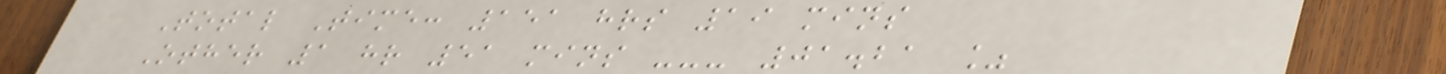Total Time: 151 hrs 19 mins
Other 1 hr 51 mins --- 01.21 %
